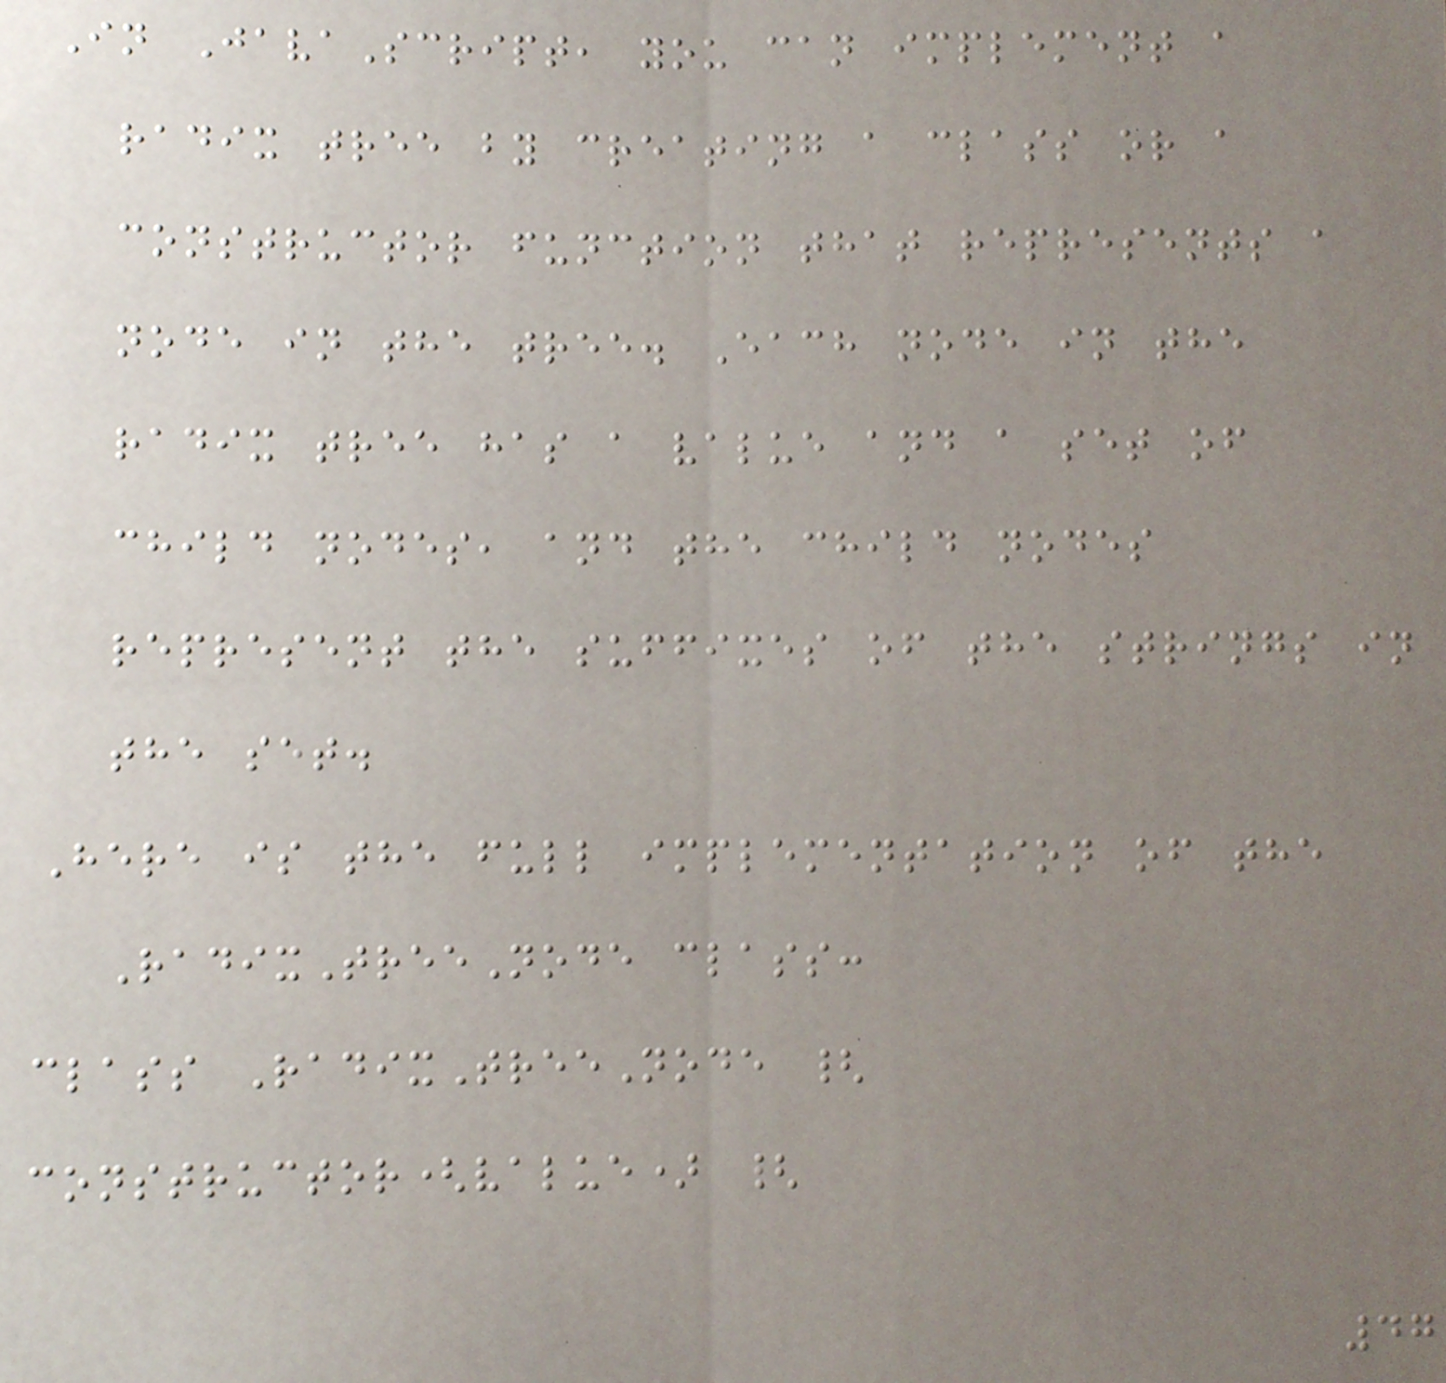In JavaScript, you can implement a
radix tree by creating a class or a
constructor function that represents a
node in the tree. Each node in the
radix tree has a value and a set of
child nodes, and the child nodes
represent the suffixes of the strings in
the set.
Here is the full implementation of the
RadixTreeNode class:
class RadixTreeNode {
constructor(value) {
47
